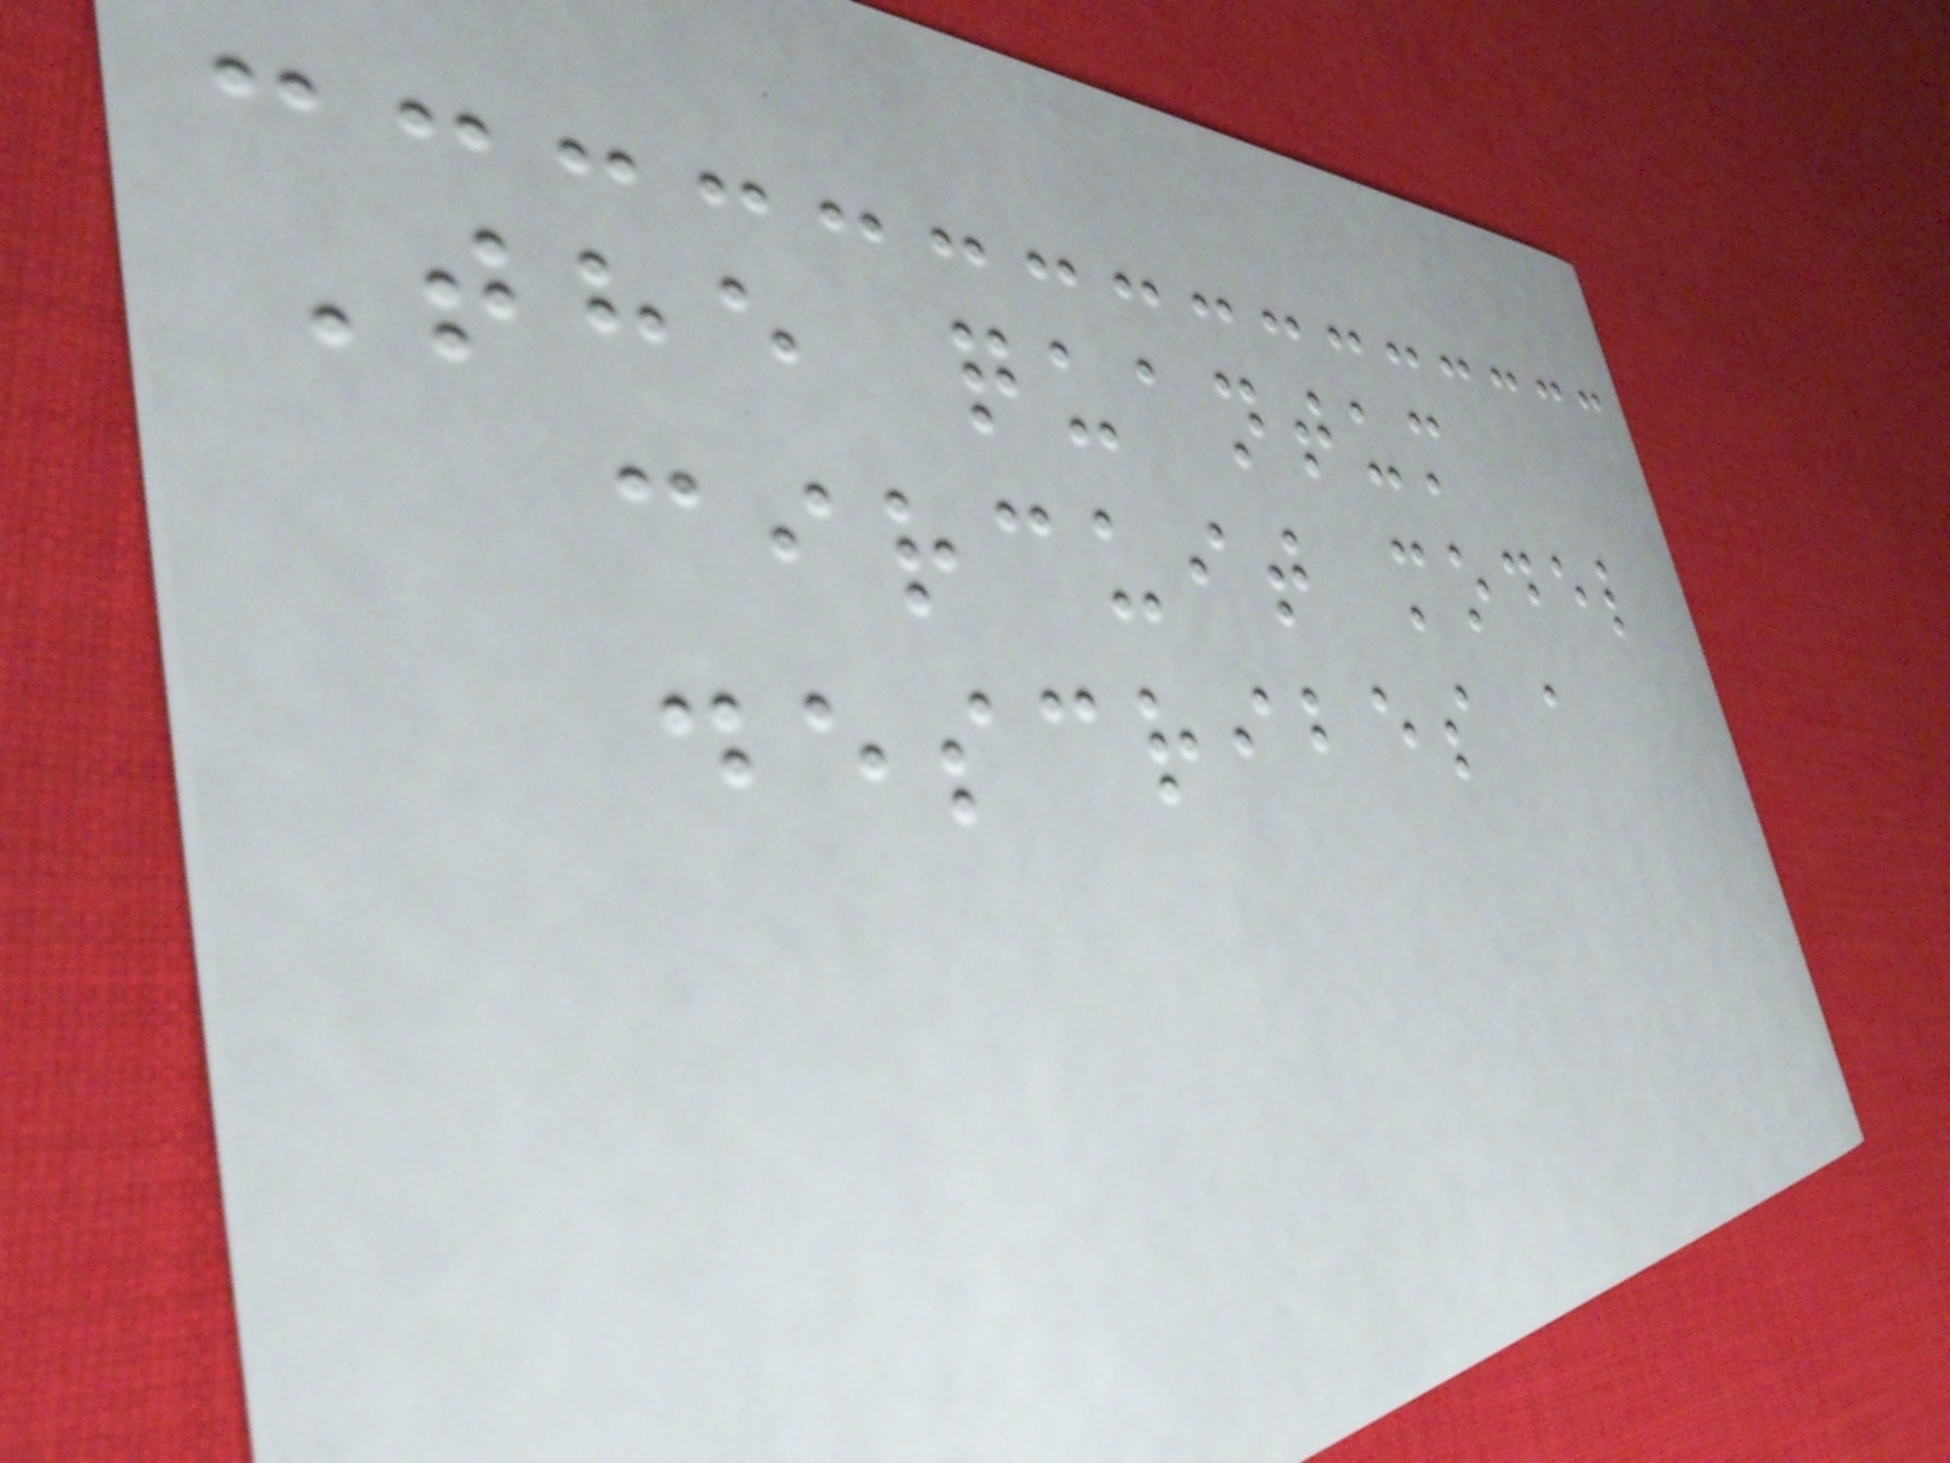The quantum
circuit model
describes a
